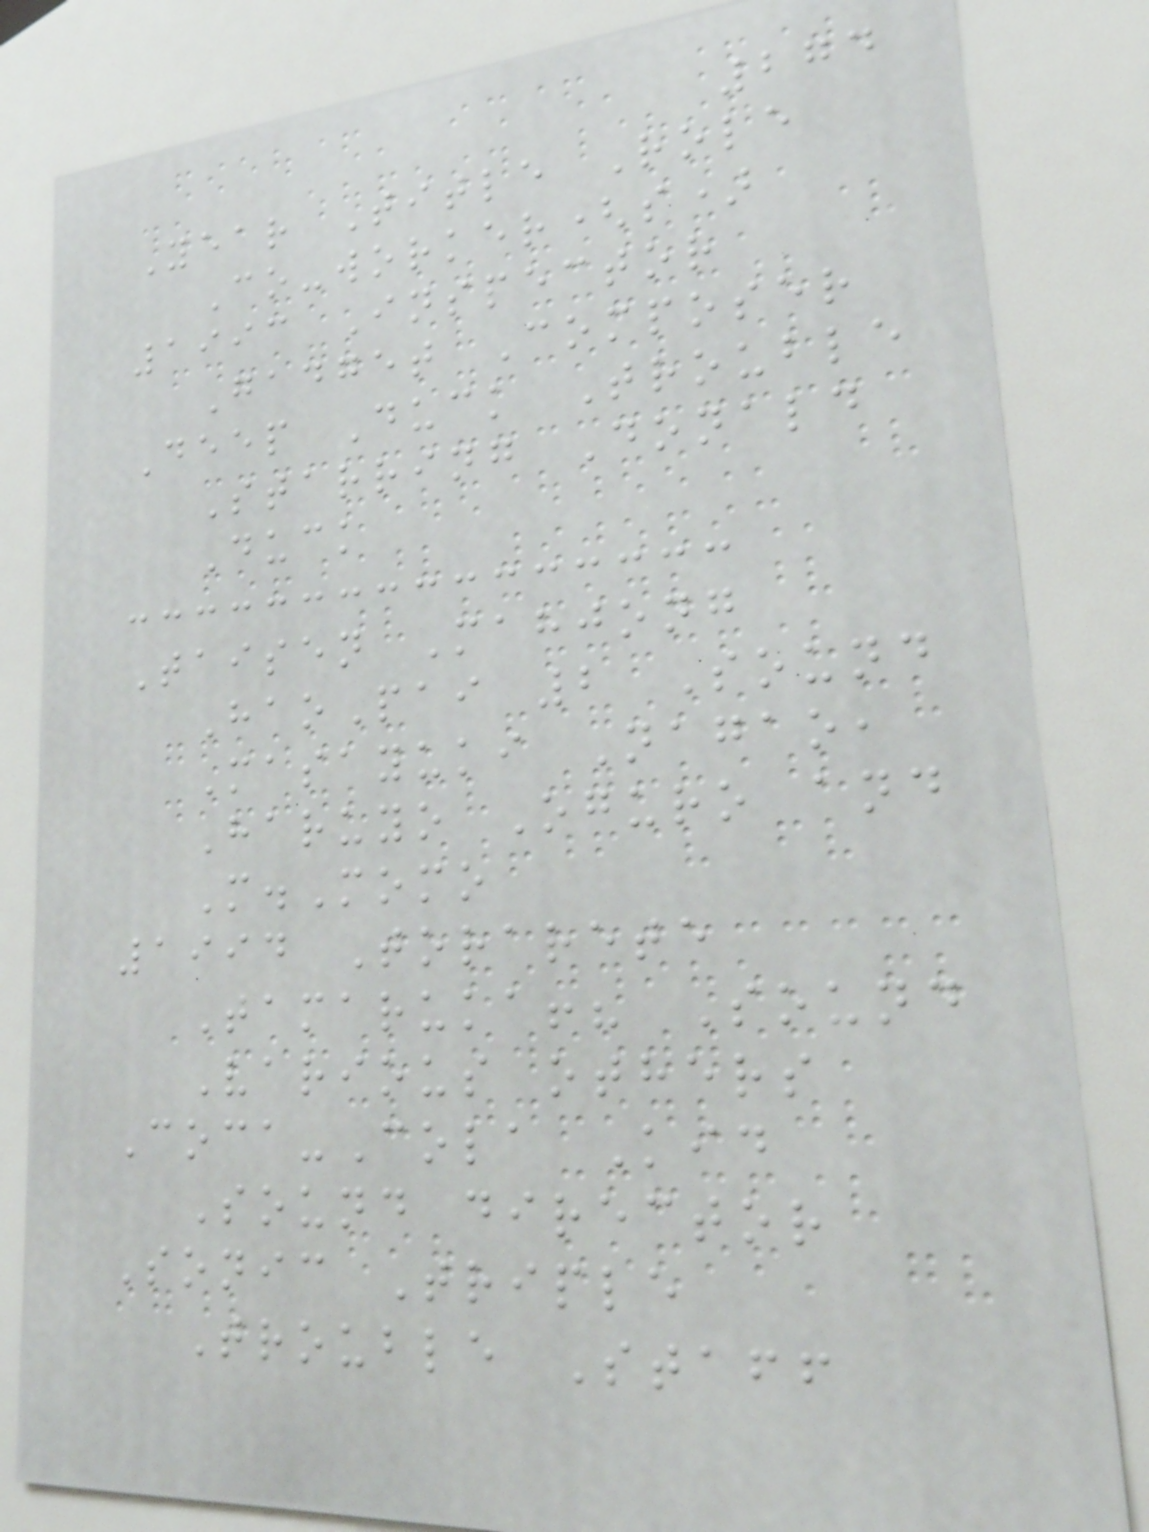274
Year Title Role
Co-worker(s)
1993 Inspector
Gadget Composer
Deep Duck Trouble
Starring Donald
Duck
Taisen Mahjong
HaoPai 2 Sound
Masayuki Nagao,
Haruyo Oguro and
M.Momo
1994 Torarete
Tamaruka!? Sound
Various others
Coca-Cola Kid
Sound director
Sonic Triple
Trouble Staff
